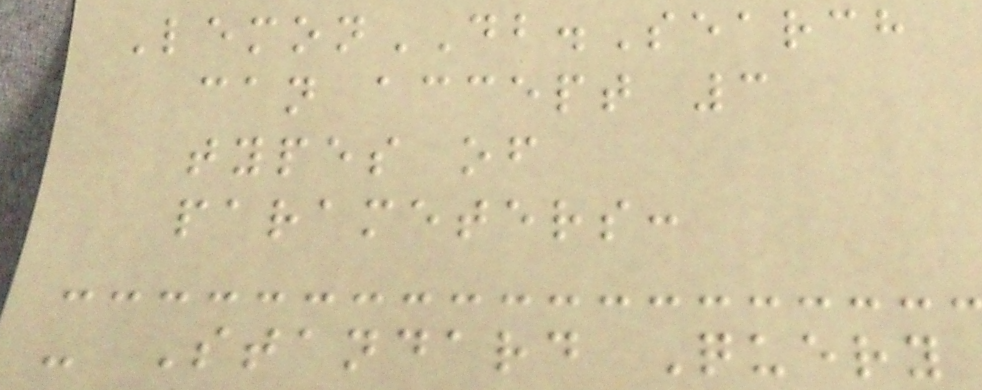LemonDB.Search
can accept 3
types of
parameters:
- Standard Query
